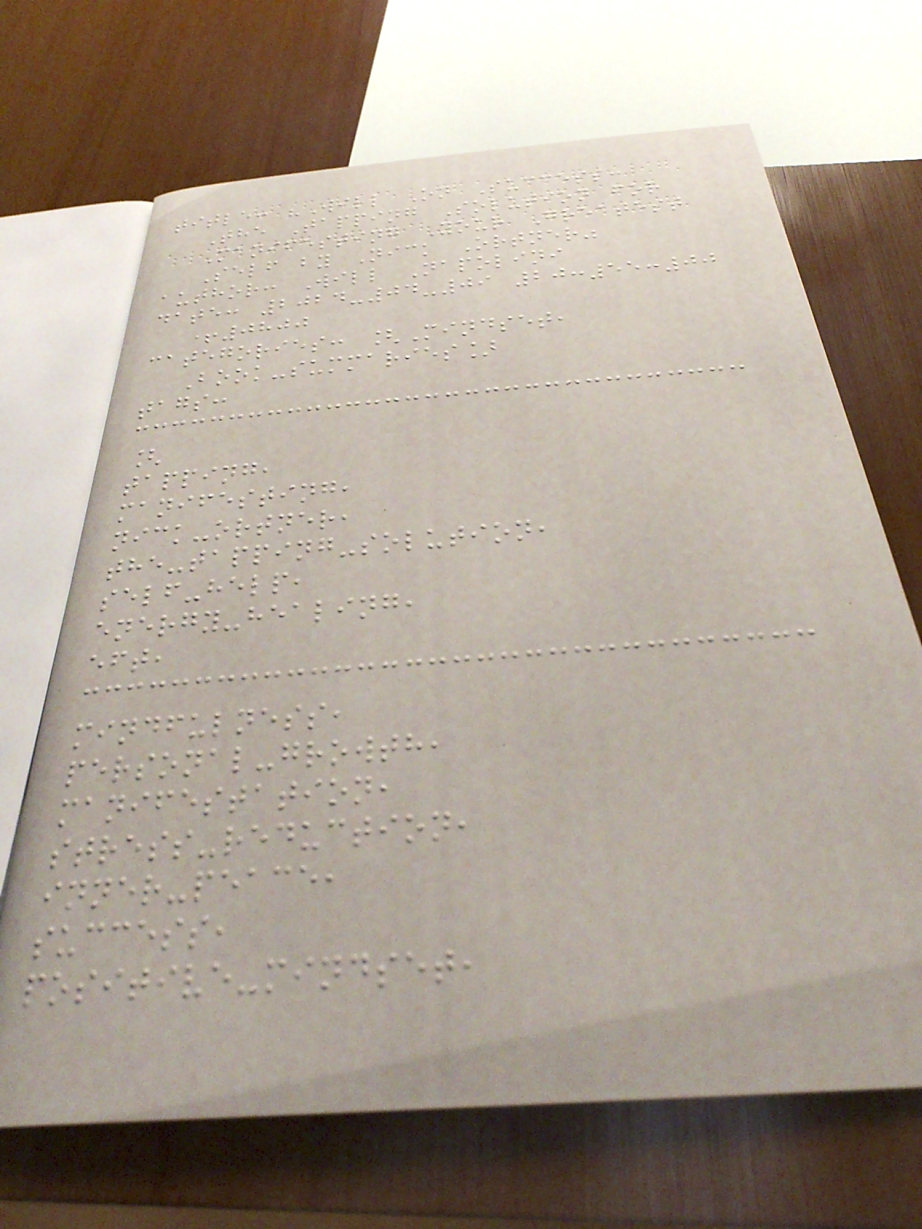title: "Will On Success:
The Tapping Solution for
Manifesting Your Greatest
Self by Nick Ortner"
author: Will Napolini
date: 2024-04-09 20:55:00
+0800
categories: [Mindset,
Book-summaries]
tags:
[
tapping,
manifesting,
nick-ortner,
the-tapping-solution,
self-help,
energy-healing,
eft,
mindfulness,
personal-growth,
manifestation,
stress-reduction,
inner-peace,
success,
positive-mindset,
